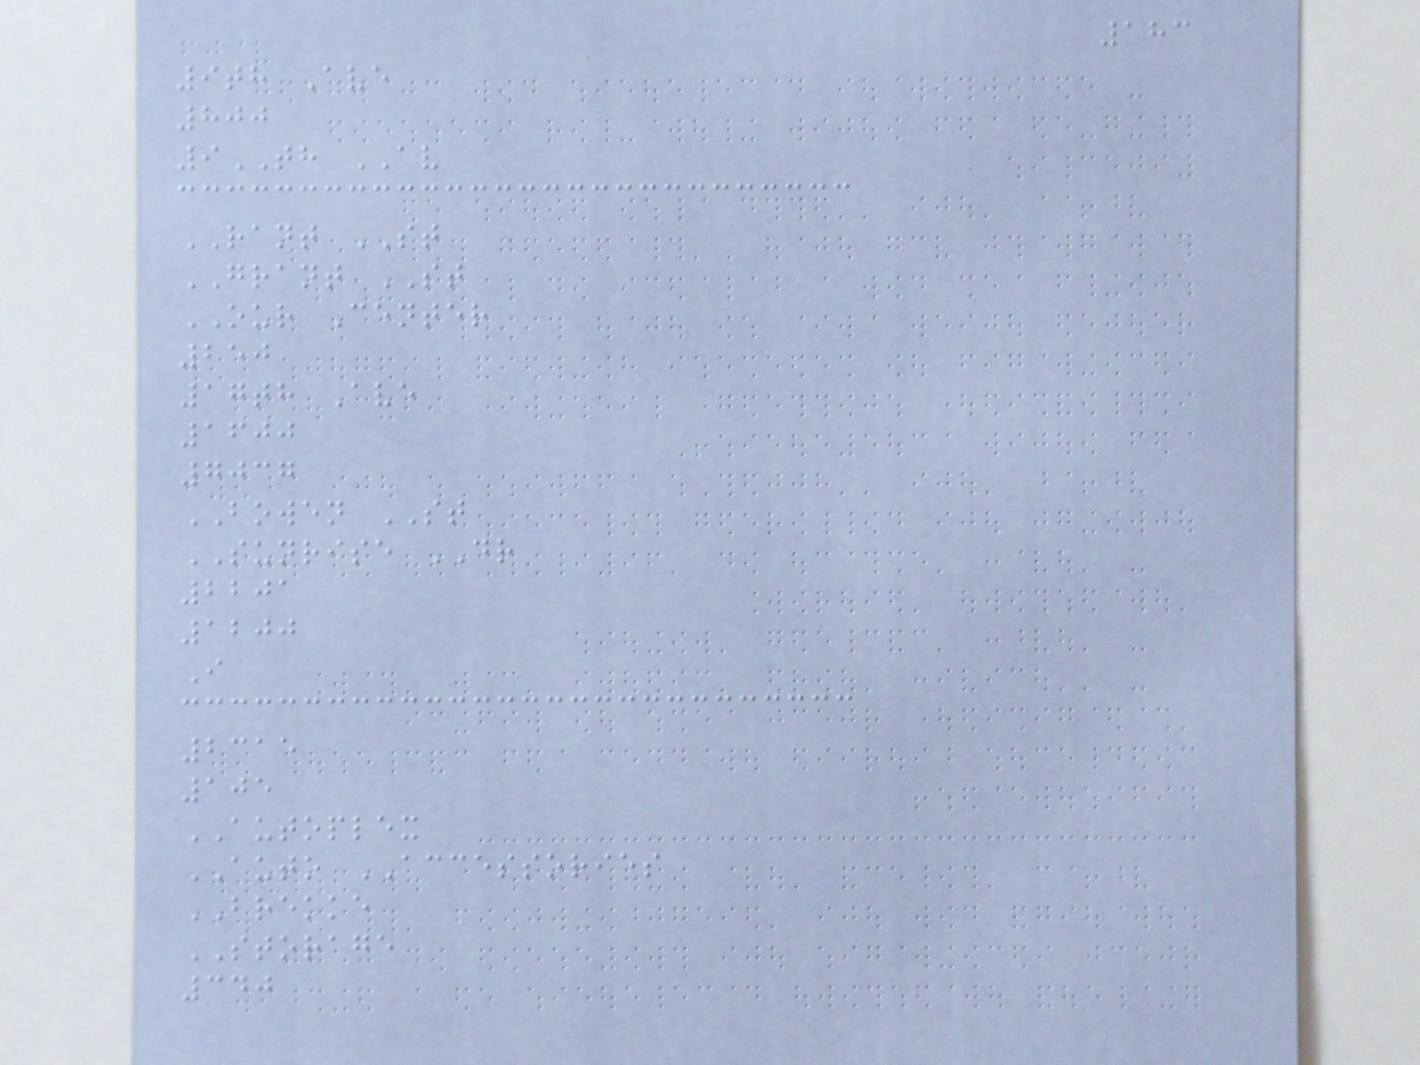183
9th Ave
800
9TH AV
RANT ST
GRANT ST
OUR Center
250
17th Ave
1600
7037
BOWEN ST
SUNRISE DR
2201
1200
I
2315
105
AUTOPLEX
AUTO ACCESSORIES
BREKKE
STORAGE
340
